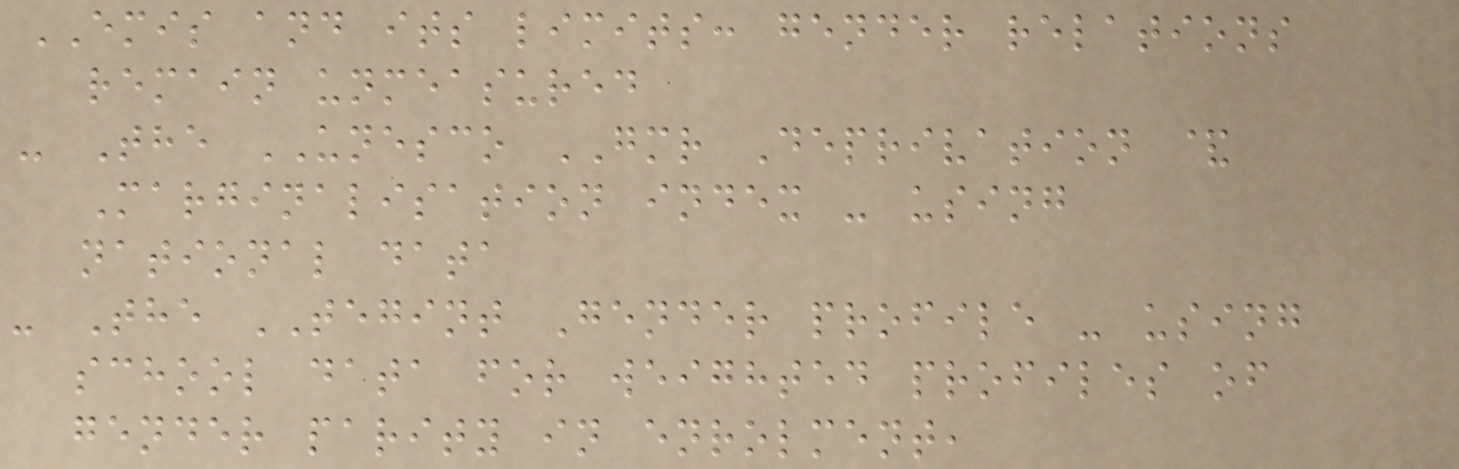EMIS and its limits: gender relations
remain unmeasured
- The UNESCO GMR Deprivation &
Marginalisation index - using
national data
- The TEGINT Gender profile - using
school data for weighted profiles of
gender parity in enrolment,
